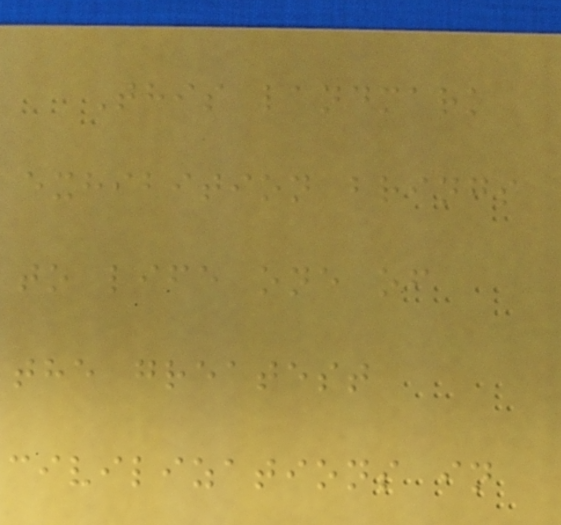This landmark
exhibition brings
to life one of
the greatest
civilizations in
